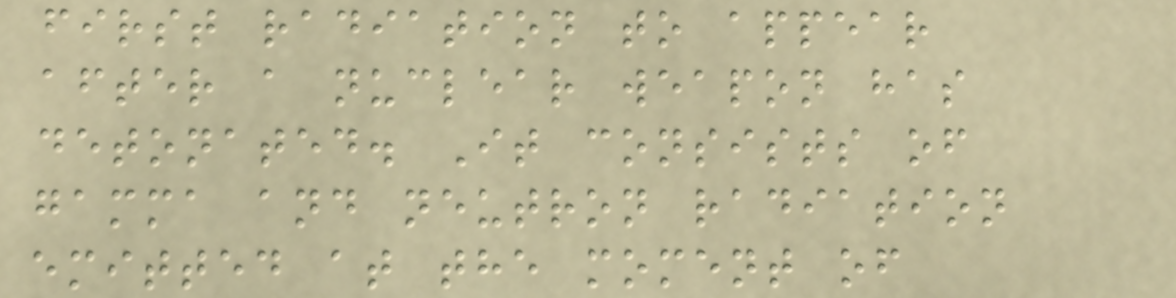first radiation to appear
after a nuclear weapon has
detonated. It consists of
gamma and neutron radiation
emitted at the moment of
